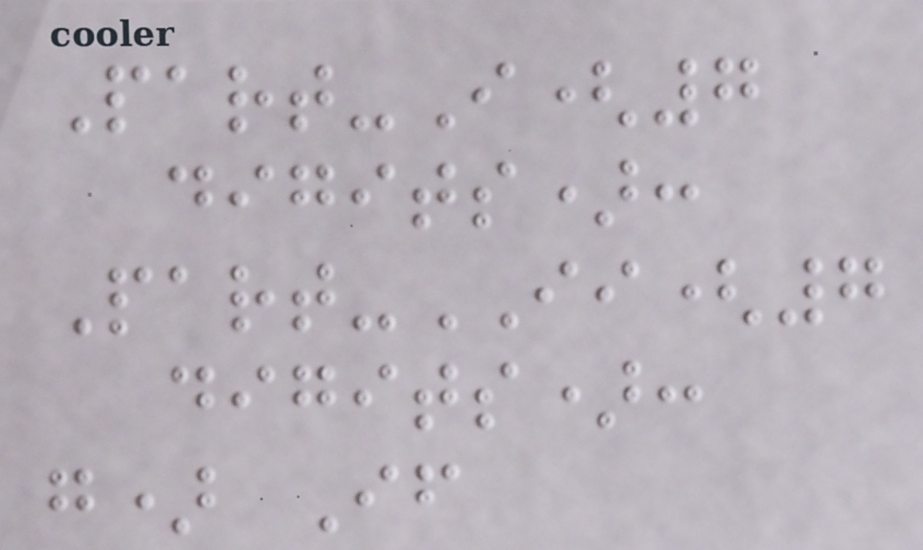Part-I(7
digits):
Part-II(7
digits):
g) If
